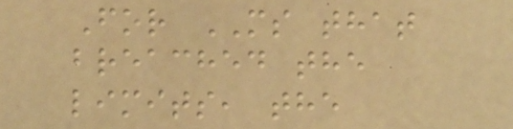For MS that
breached the
limits, the
